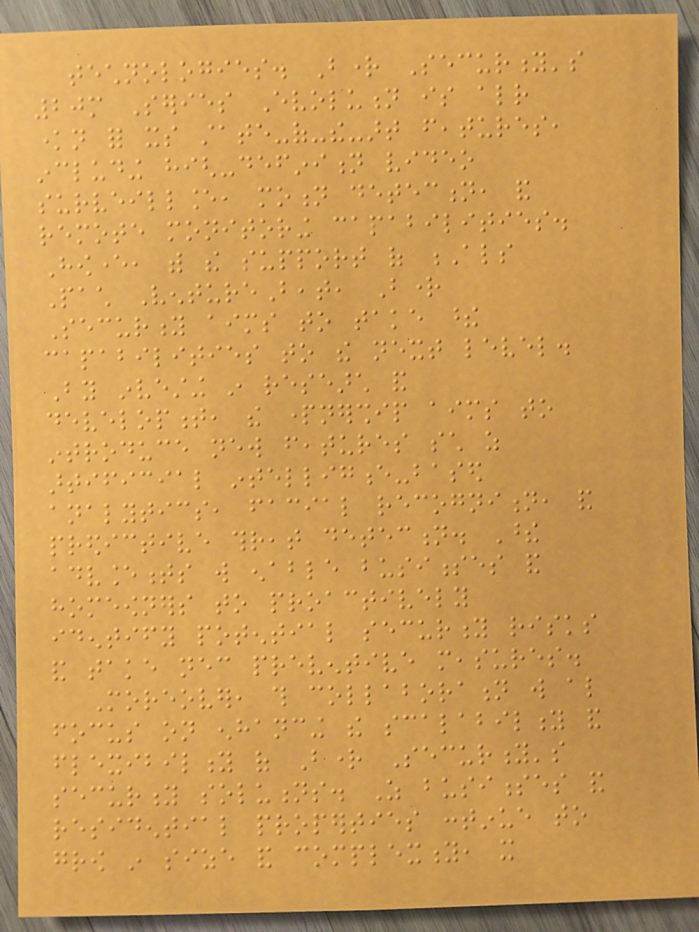technologies. Bright Security's
20m Series Evolution is already
known for its state-of-the-art features,
including high-definition video
surveillance, motion detection, and
remote monitoring capabilities.
However, with the support of Als
Pach VentureBeat, Bright
Security aims to take these
capabilities to the next level.
By investing in research and
development, the partnership aims to
introduce new features such as
artificial intelligence-based
analytics, facial recognition, and
predictive threat detection. These
advancements will enable businesses and
homeowners to proactively
identify potential security risks
and take necessary preventive measures.
Moreover, this collaboration will also
focus on enhancing the scalability and
flexibility of Bright Security's
security solutions. As businesses and
residential properties continue to
grow in size and complexity, it
